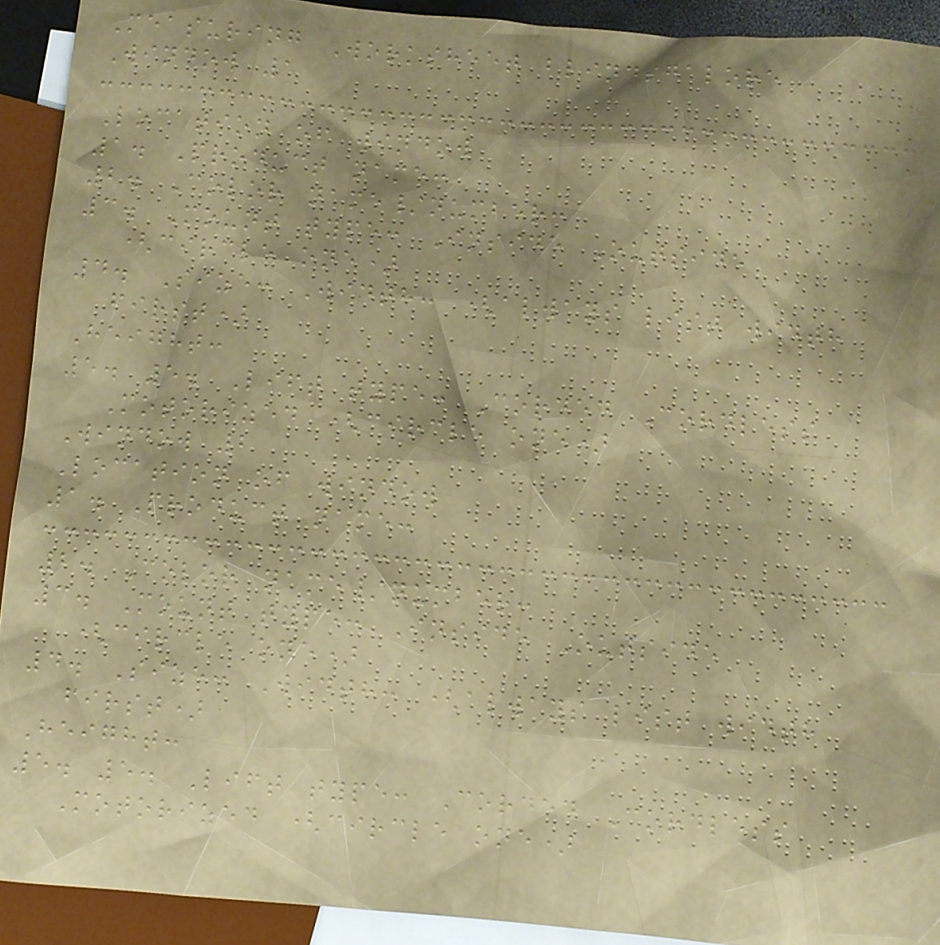Measuring Worksheet blindsgalore
Window 1
Location of window
1. Product name:
2. Color name/number:
3. Mount type: Inside Outside
(circle one)
4. Size: Width: (always list width
first)
Height:
5. 5. Lift type: Corded Cordless
Motorized (circle one)
Window 2
Location of window
1. Product name:
2. Color name/number:
3. Mount type: Inside Outside
(circle one)
4. Size: Width: (always list width
first)
Height:
5. 5. Lift type: Corded Cordless
Motorized (circle one)
